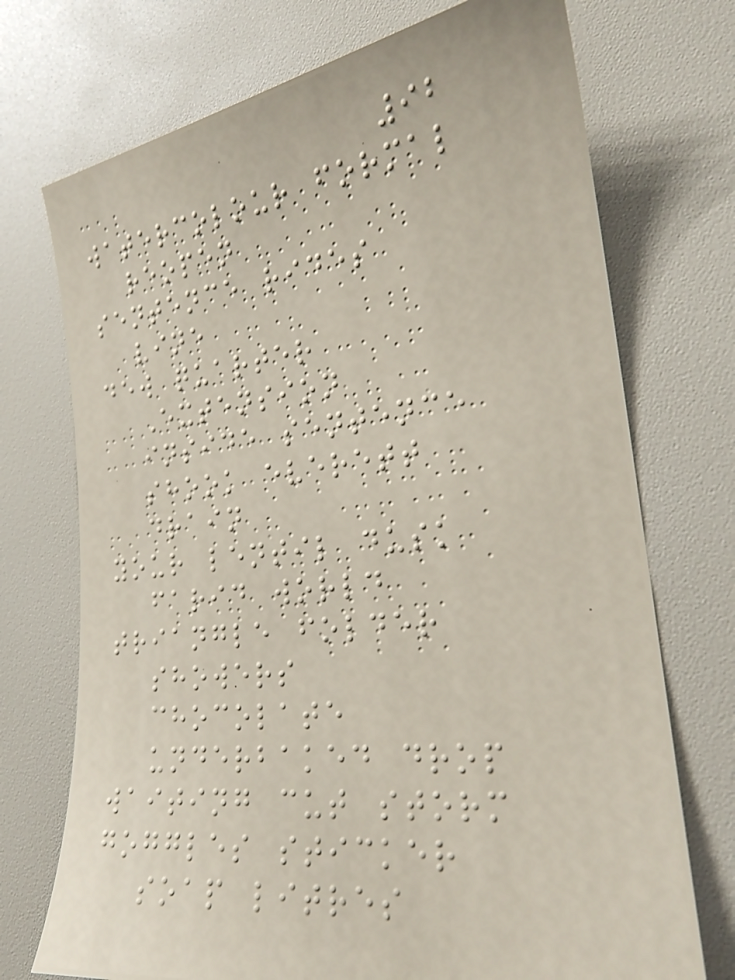92
watercolour formal
reopen
sentence rides
vine
dew quarter
Extension
inside sentence
shook everett
drain
your lentil dusk
farid world
triangle folder
showers
chocolate
underbaked drop
waiting cut storm
goggles sticker
soap litres
